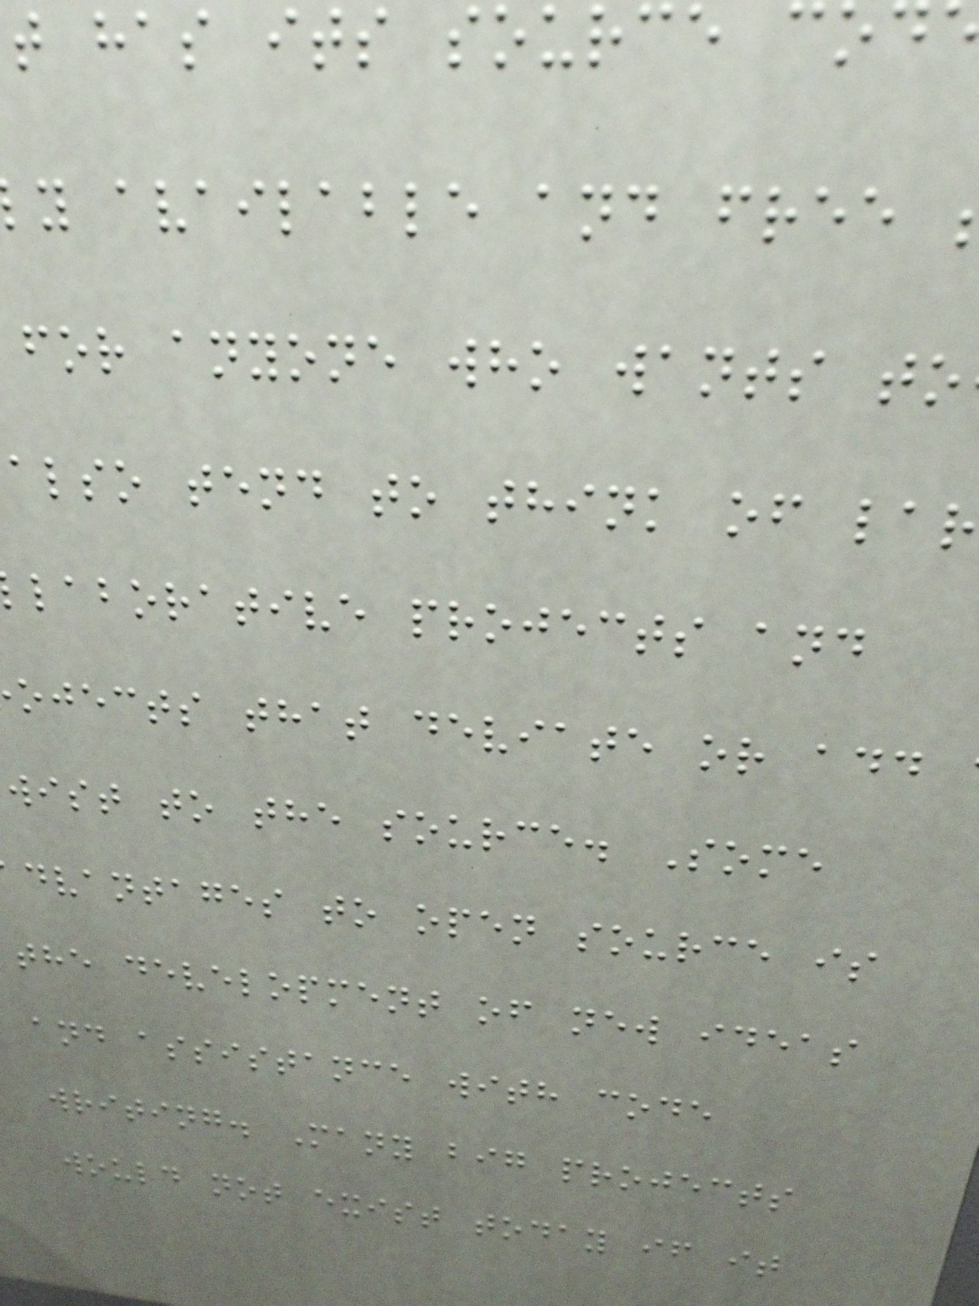t has its source co
y available and free
for anyone who wants to
also tend to think of la
laborative projects and
ojects that deviate or add
wist to the source. Some
dvantages to open source is
the development of new ideas
and assistance with code
writing. Many big projects
would not exist today if it
